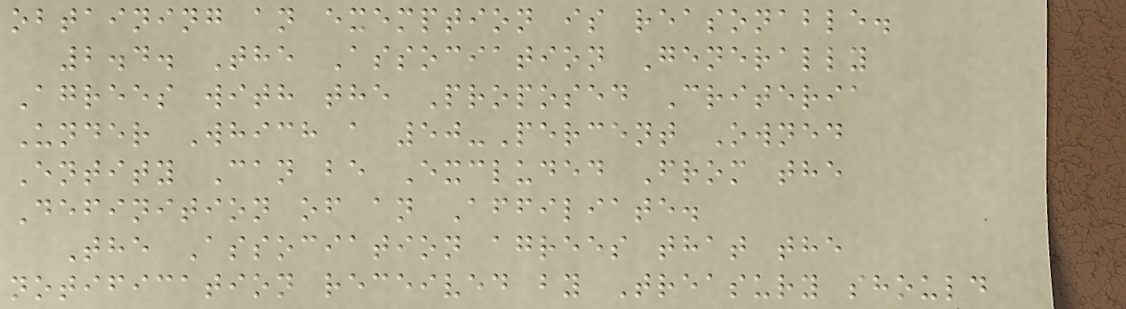obtaining an exemption is reasonable.
2.4. The Association Generally
Agrees with the Proposed Criteria
Under Which a 50-Percent Owned
Entity Can be Excluded From the
Definition of an Affiliate.
The Association agrees that the
notification received by Treasury should
